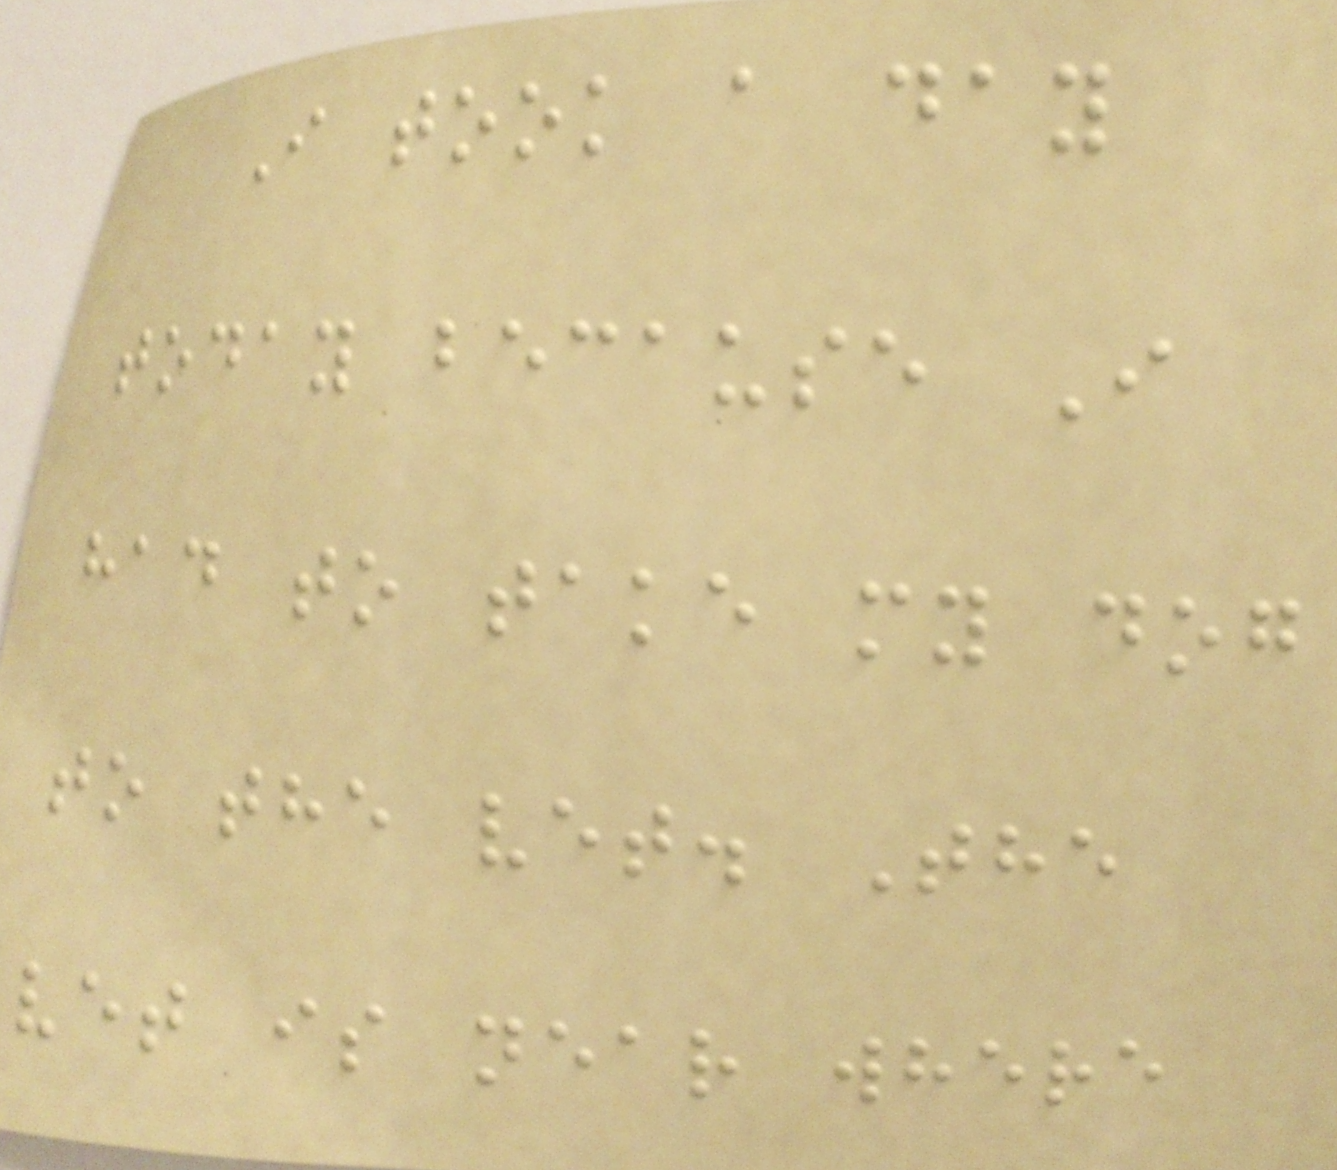I took a day
today because I
had to take my dog
to the vet. The
vet is near where
